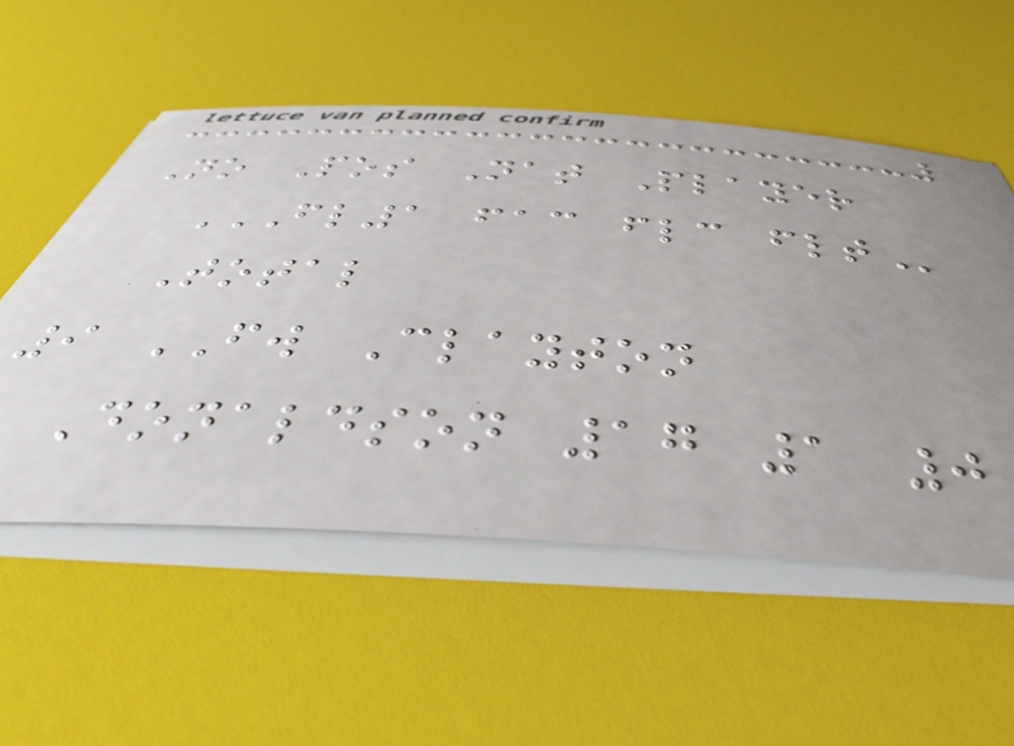No Pos Nat Player
FL1 FAC FLC FLT
Total
9 FW Clayton
Donaldson 17 1 0
